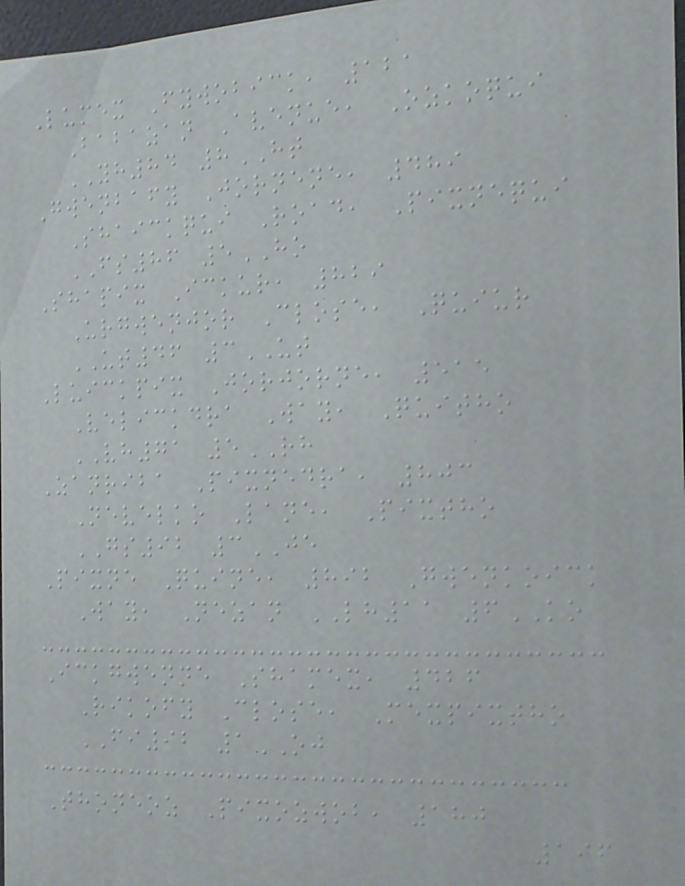Lumex Fywobick, 121
Babazan Avenue, Ozkoqui
YH84 8HT
Gwenbafy Jornene, 489
Shaickqui Road, Pixnequi
FS86 5HO
Shapix Ickur, 829
Urgwenjor Close, Quiur
UT46 3UT
Luickpix Jorjorne, 515
Velickdra Way, Quitho
VH71 5RH
Zanriba Pixnedra, 803
Nevelko Lane, Pixtho
GS92 3JE
Pixne Quine, 892 Gwenkoick
Way, Nezan LH11 6KO
Ickgwenne Shamex, 426
Rikofy Close, Mexpixtho
FI92 1OJ
Thoneoz Pixozwob, 180
196
